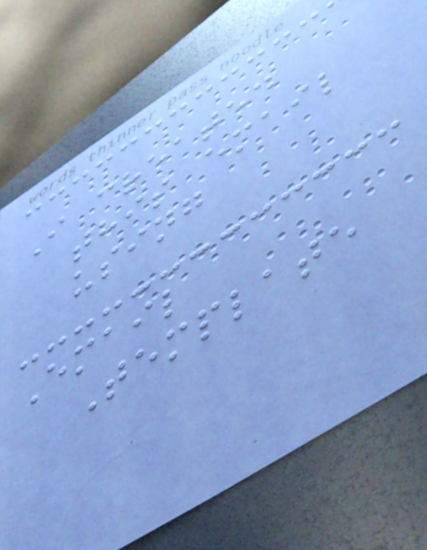I created
this email
using
Email
Template
